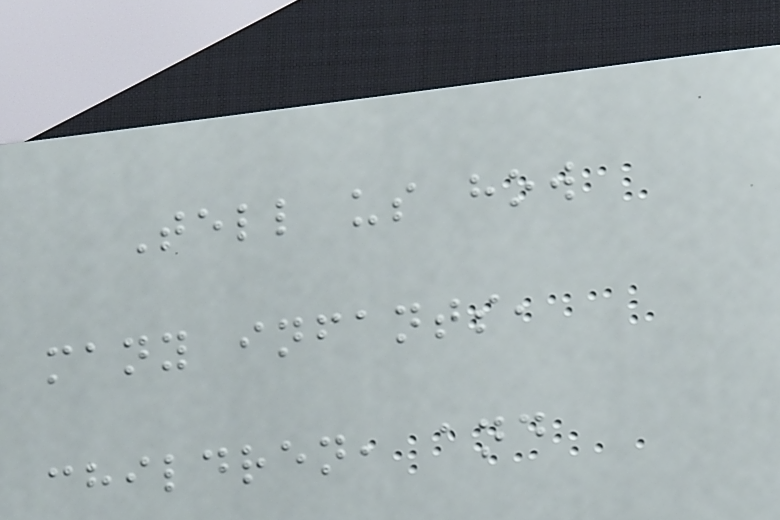Tell us how
many infants,
children, and
